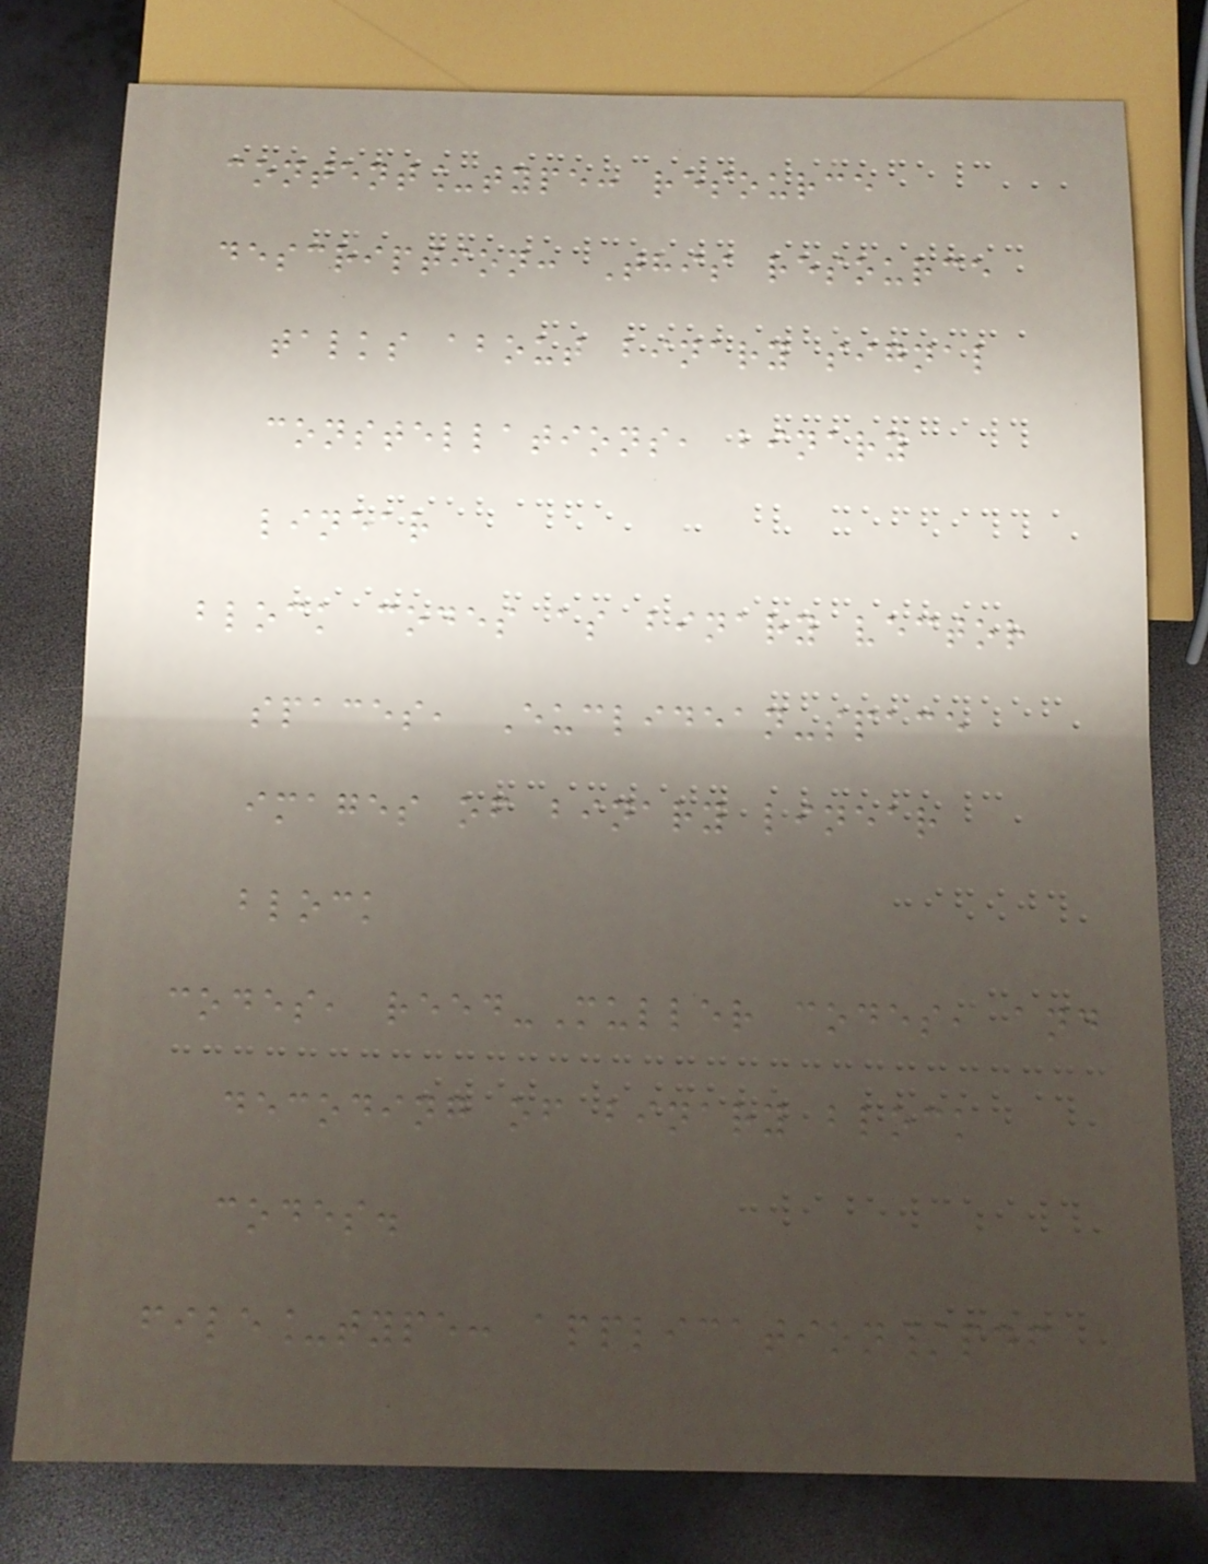content_type: resource
description: This resource
talks about binary signal
constellations, binary
linear
block codes as binary vector
spaces, Euclidean-space
images of binary linear
block
codes, reed-Muller codes, and
decoding of binary block
codes.
file_type: application/pdf
